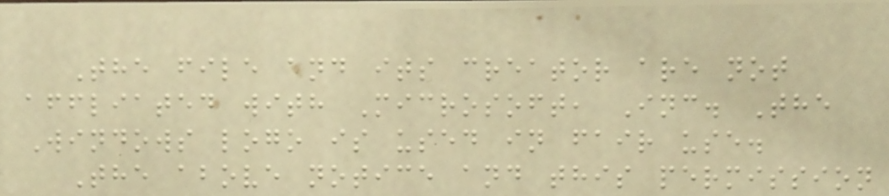The file and its creator are not
affliated with Microsoft, Inc. The
Windows logo is used in fair use.
The above notice and this permission
